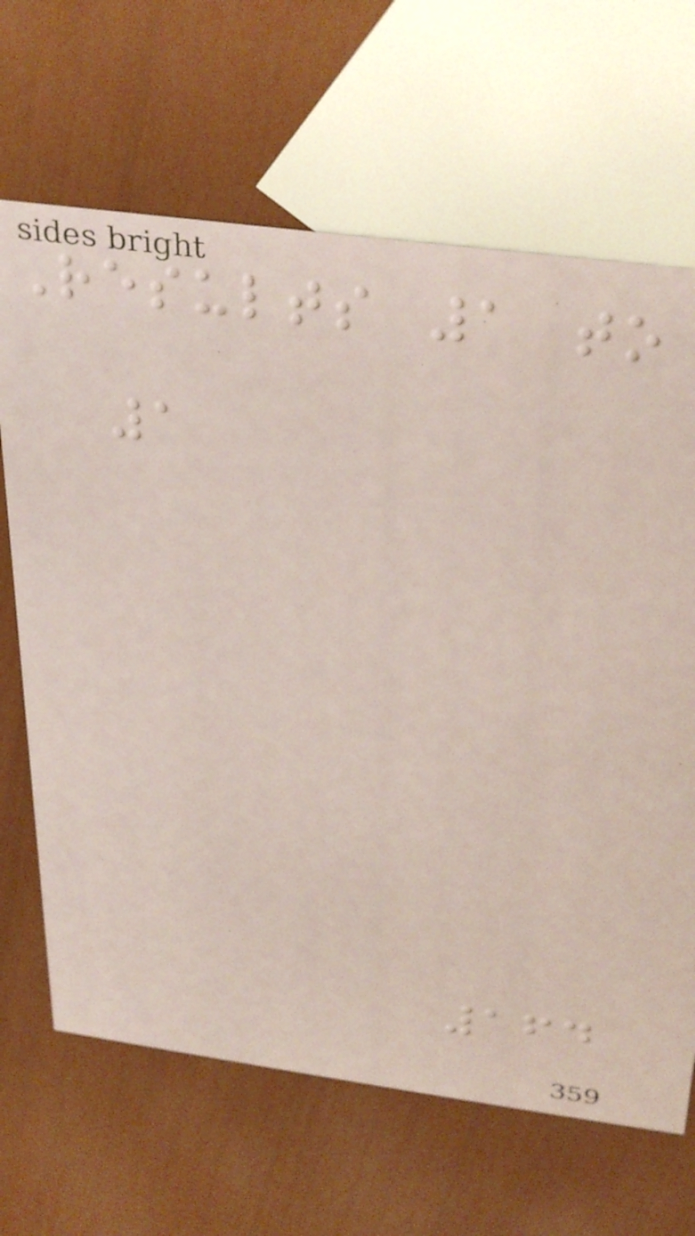Results 1 to
1
164
